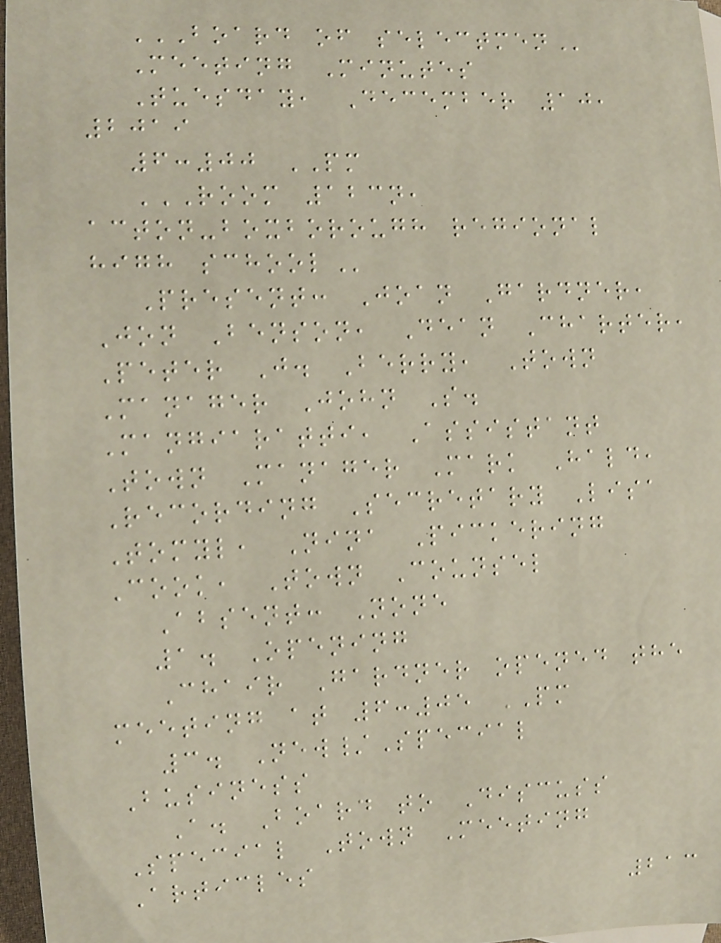BOARD OF SELECTMEN
Meeting Minutes
Tuesday, December 10,
2019
6:00 PM
ROOM 123N,
ACTON-BOXBOROUGH REGIONAL
HIGH SCHOOL
Present: Joan Gardner,
Jon Benson, Dean Charter,
Peter J. Berry, Town
Manager John S.
Mangiaratti, Assistant
Town Manager Mark Hald,
Recording Secretary Lisa
Tomyl, Nina Pickering
Cook, Town Counsel
Absent: None
1. Opening
Chair Gardner opened the
meeting at 6:05 PM
3. New/Special
Business
A. Board to Discuss
Special Town Meeting
Articles
213
